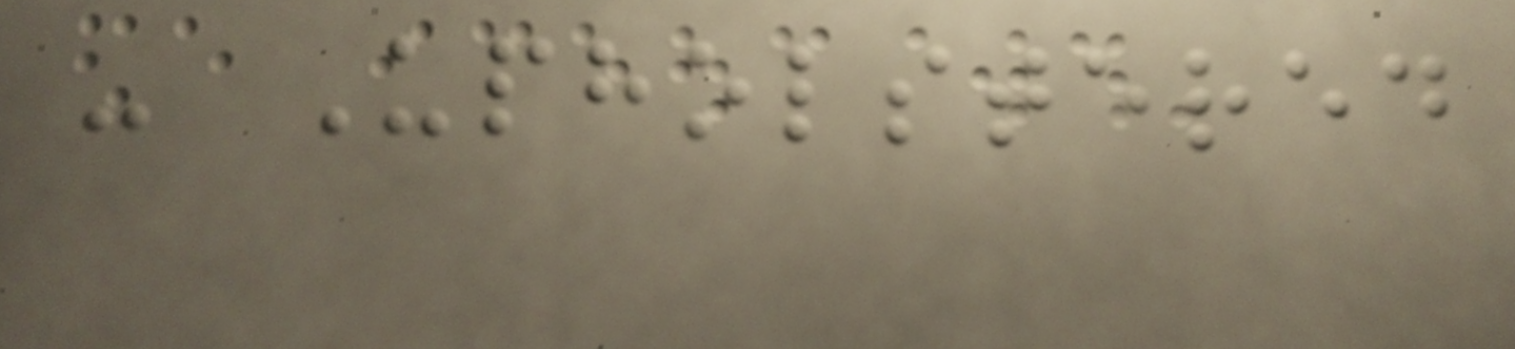- Upholstered
